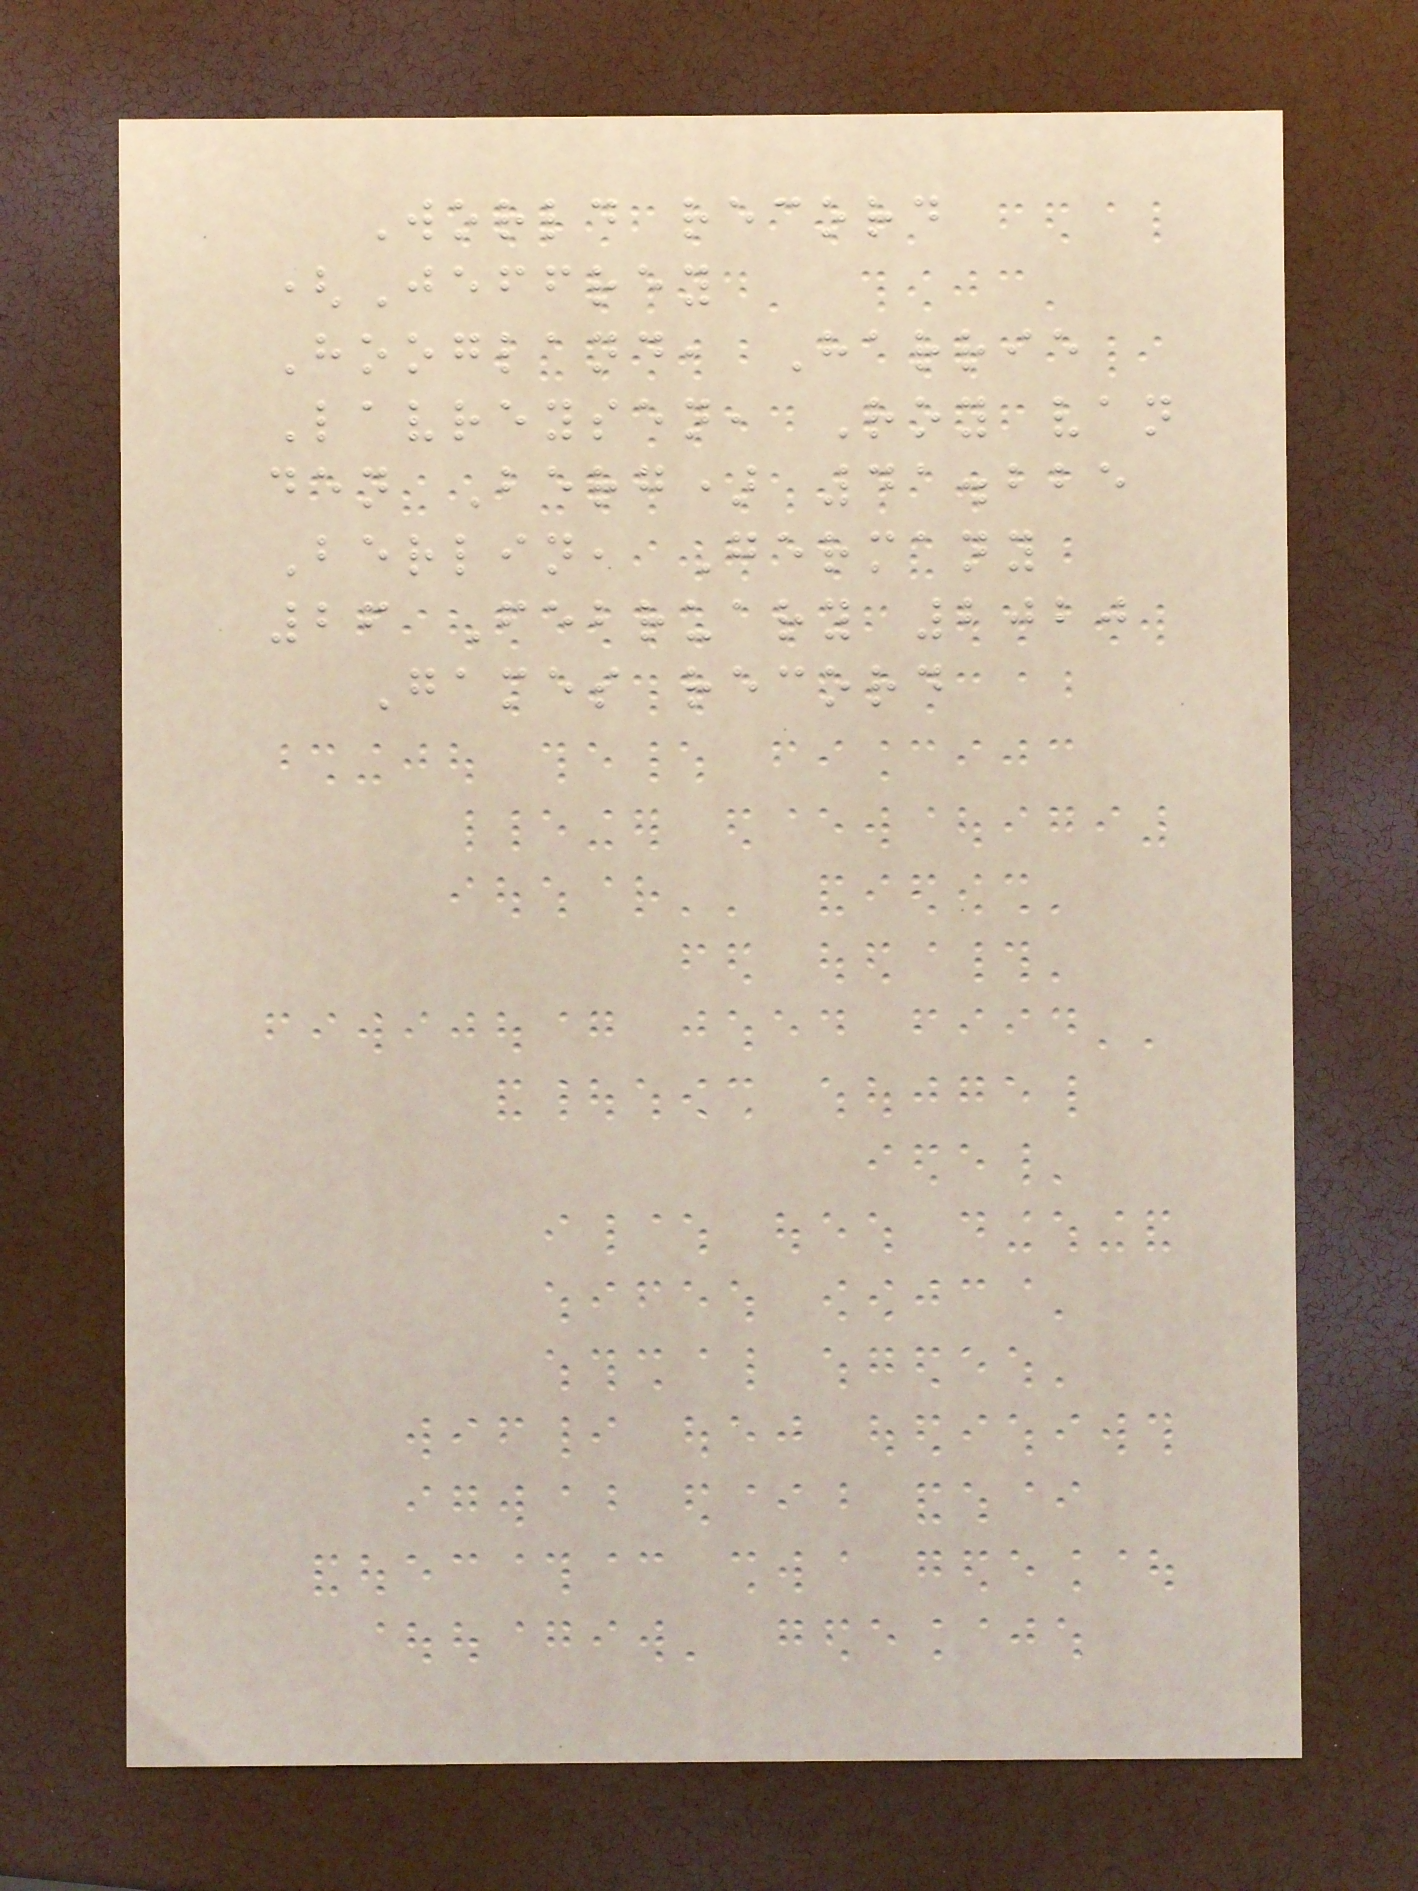World record
(Jeffrey
Hoogland, Harrie
Lavreysen, Roy van
den Berg) 41.225
Berlin, Germany
26 February 2020
Games record
